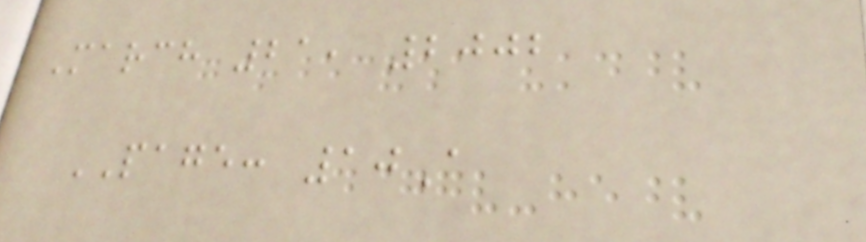March 21, 2002
PAGE: 10A
